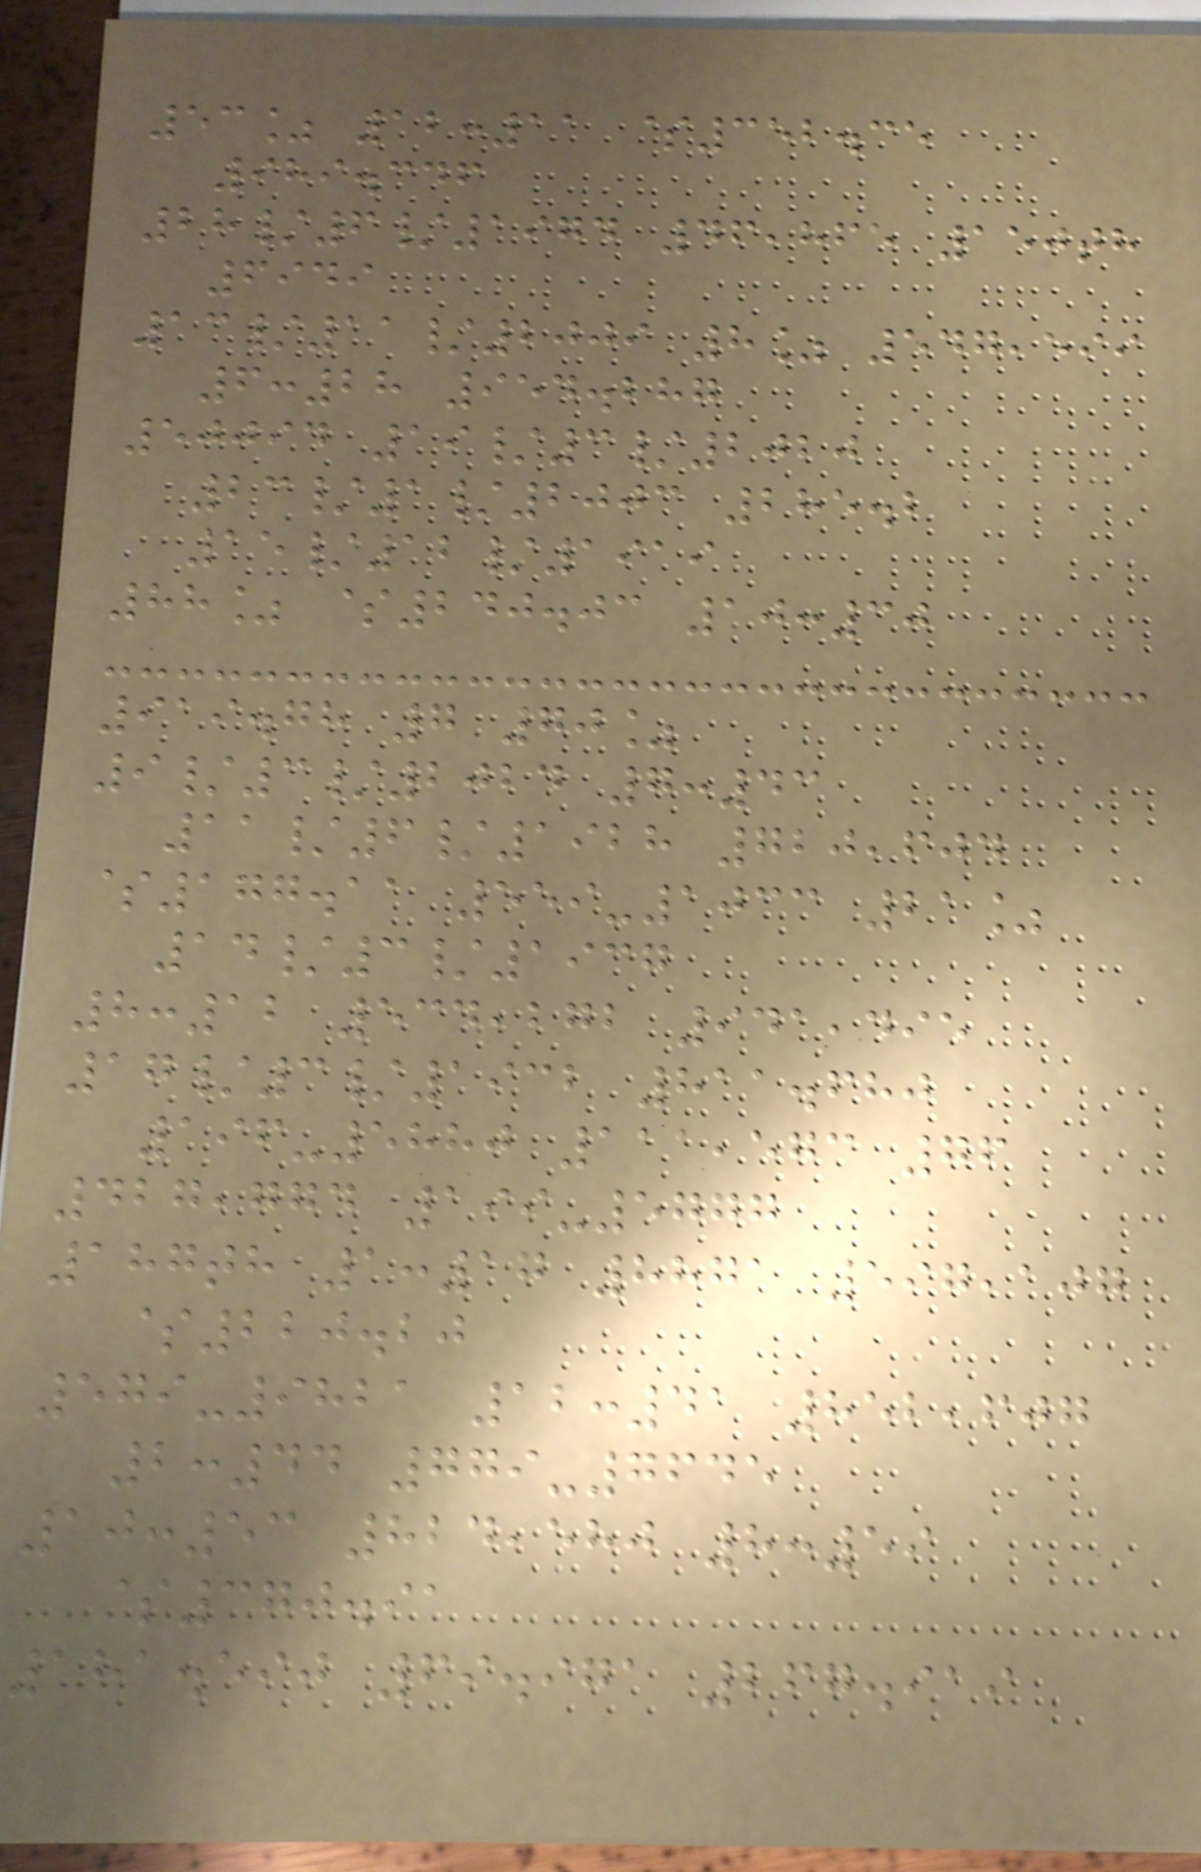53% 12:11 $352.35
989.346
28/6/1974 46,865 150th
6949
13/11/2009 8% 547,599
6:28 954.287
50094 19/3/2020
23/1/2003 285.2
15/12/1919
88% $240.03 10:30
919.78 7 70%
9/3/2024 7:43
11/6/1928 720,604
$177.11 559-1033 21%
14/3/1937
8:12 534,272 941,495
17/3/1932 811.680
196-5880 111,573 76
427,774 199-5777
187th 1:17 8871 597,107
$220.20
579-9821 12:41 852,607
2:44 779-7645
10:53 824,580 8:59
$370.91
181.590 69.971 267.919
